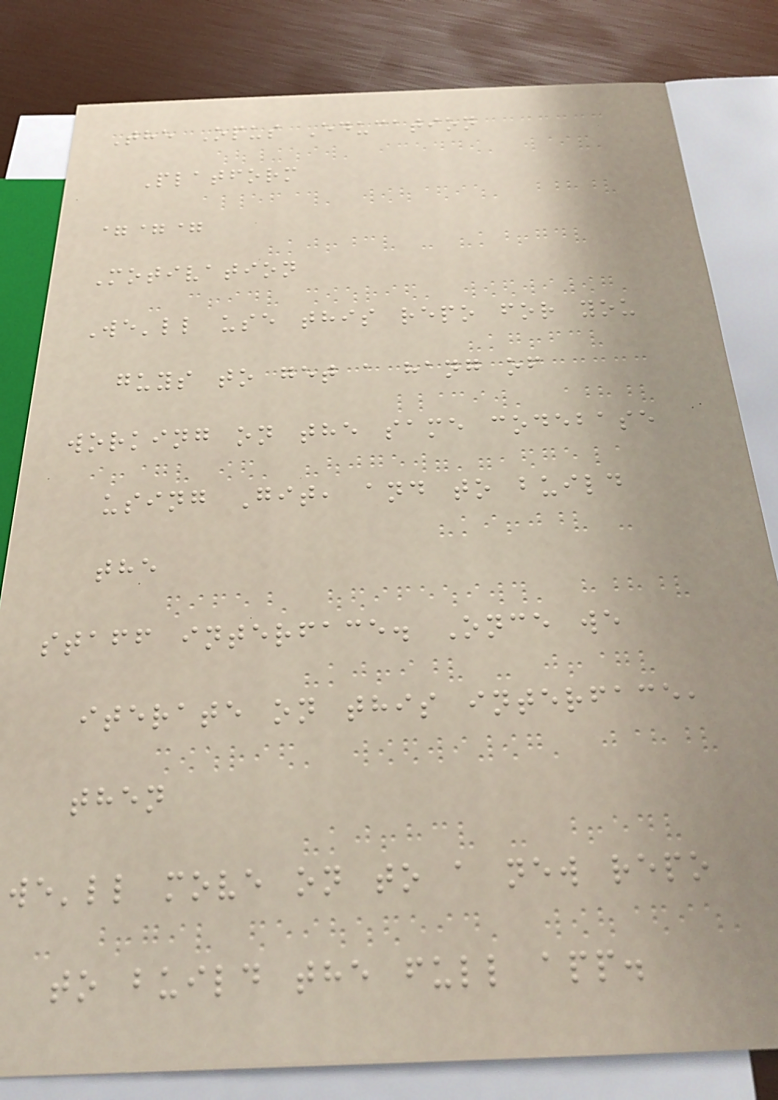The Opus Education
Platform
===
Motivation
We'll use this repo for you
guys to get a hang of
working on the same codebase
using Git, and to build
the
staff interface. Once we
iterate on this interface,
then
we'll move on to a new repo
to build the full app.
